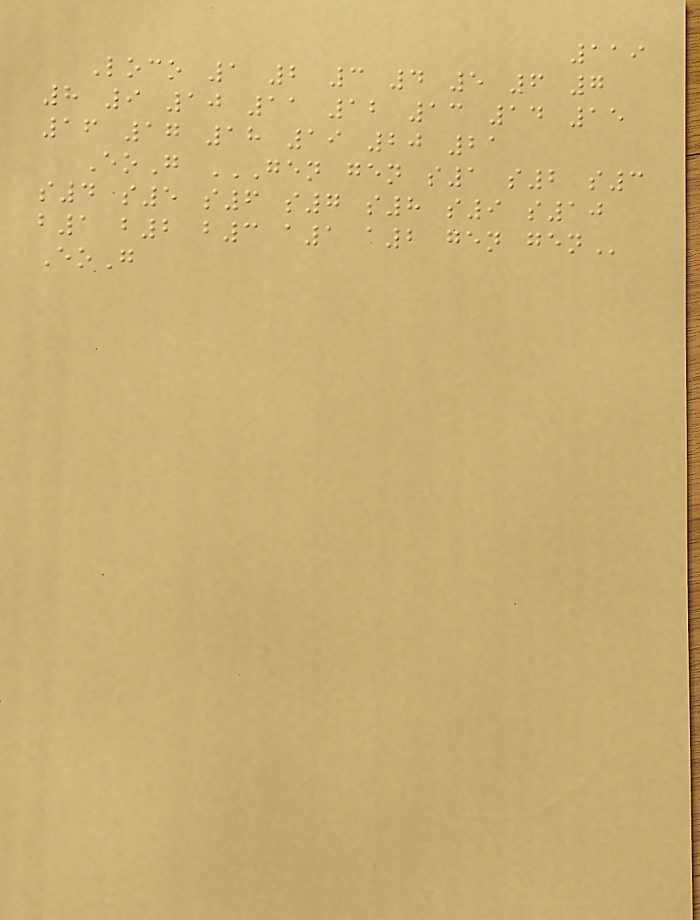119
Loco 1 2 3 4 5 6 7
8 9 10 11 12 13 14 15
16 17 18 19 20 21
EoG GEN GEN S1 S2 S3
S4 S5 S6 S7 S8 S9 S10
B1 B2 B3 A1 A2 GEN GEN
EoG
